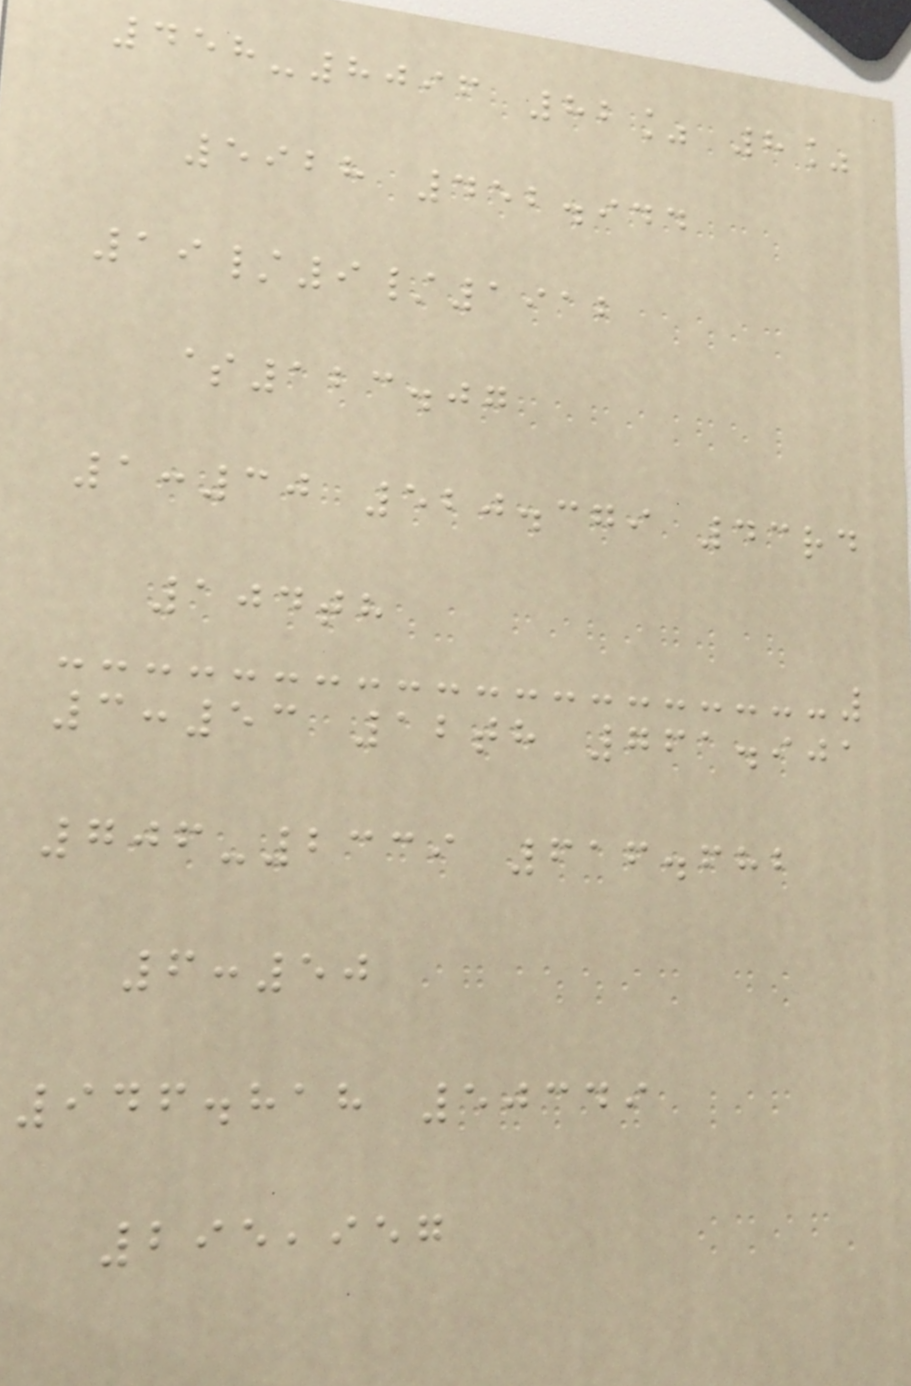458-8096 82% 8%
5928 452.944
19/9/1912
$123.07
1:30 520.379 43rd
104th
3:53 12th 761.901
706-2339 616.682
6:50
946.818 50349
295,957
